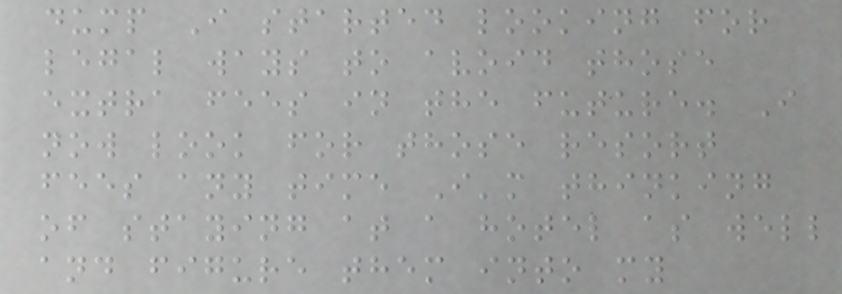dump I started looking for
legal ways to avoid those
extra fees in the future. I
now look for those resort
fees any time I'm thinking
of staying at a hotel as well
and figure them into my
